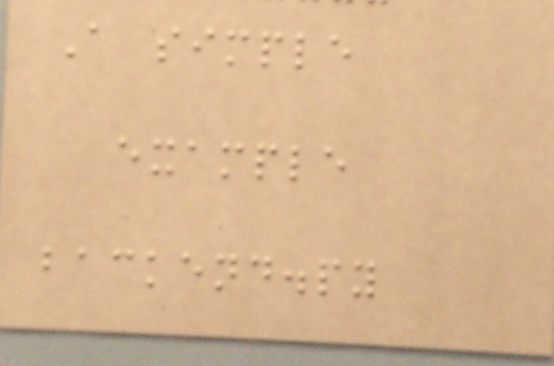A simple
example
backend.py
